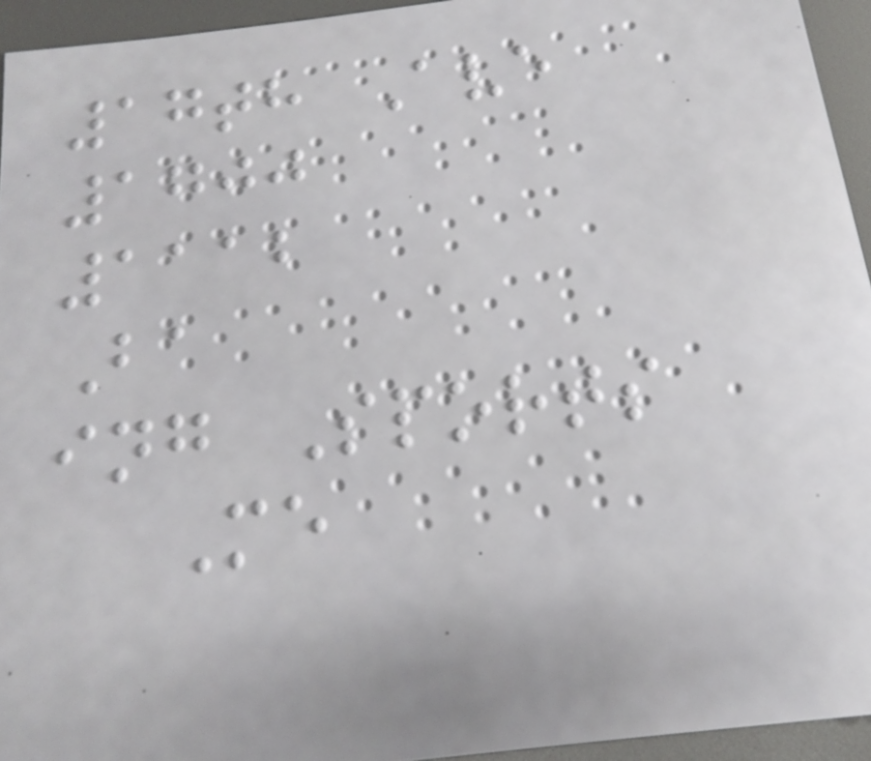17th Ave
1700
1112
Ba
ing Sports
Me
